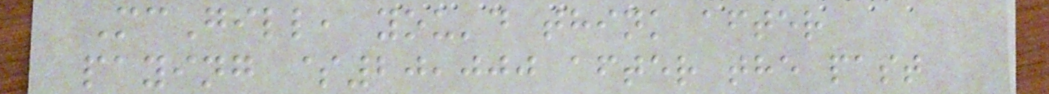McGill, you'd think after
paying $20,000 after the past
